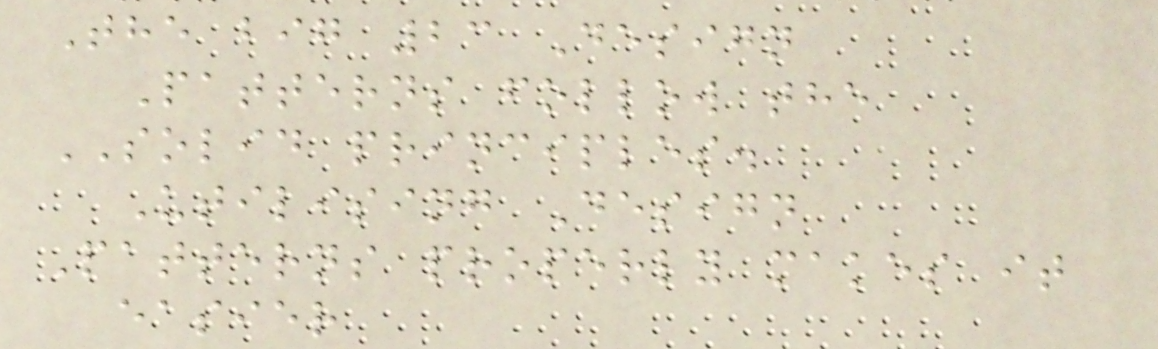The big 23 Design
Patterns follow the
SOLID principles.
Utilising Design
Patterns properly makes it
easier
